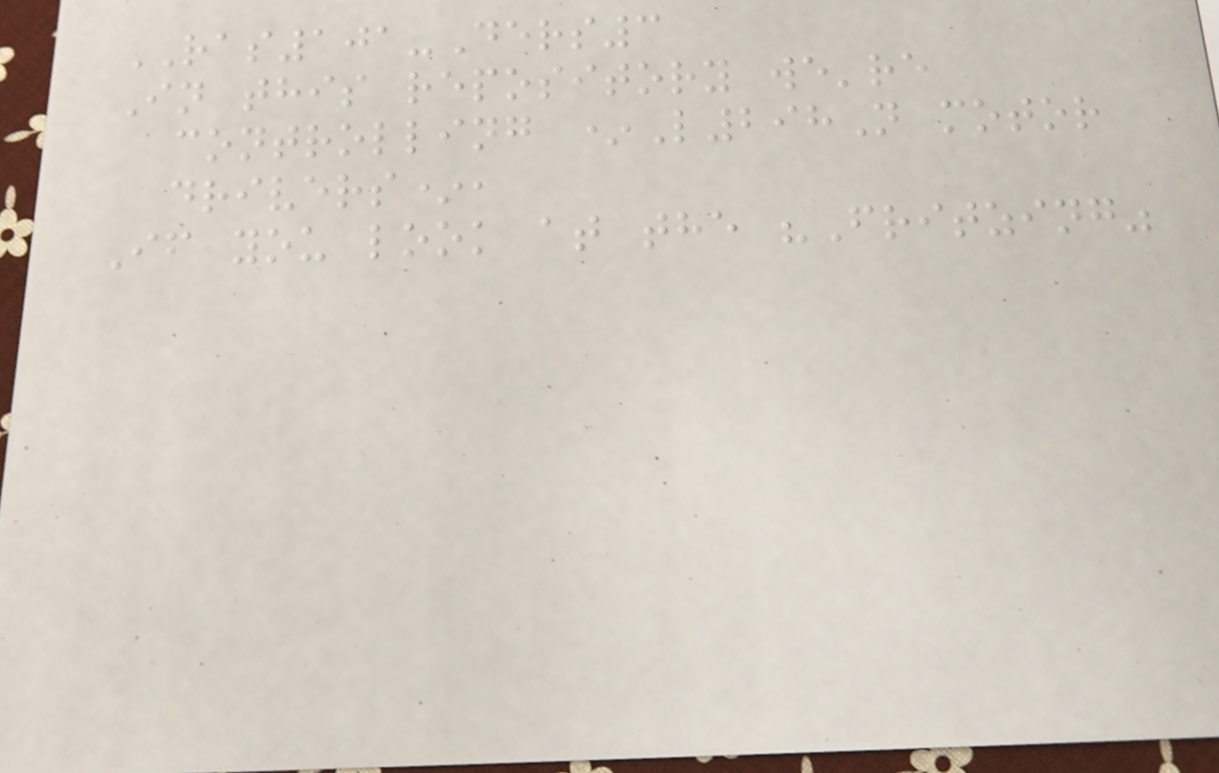RAS101-Ders3
In this repository we're
controlling *L298N motor
drivers*,
If you look at the "Fritzing"
